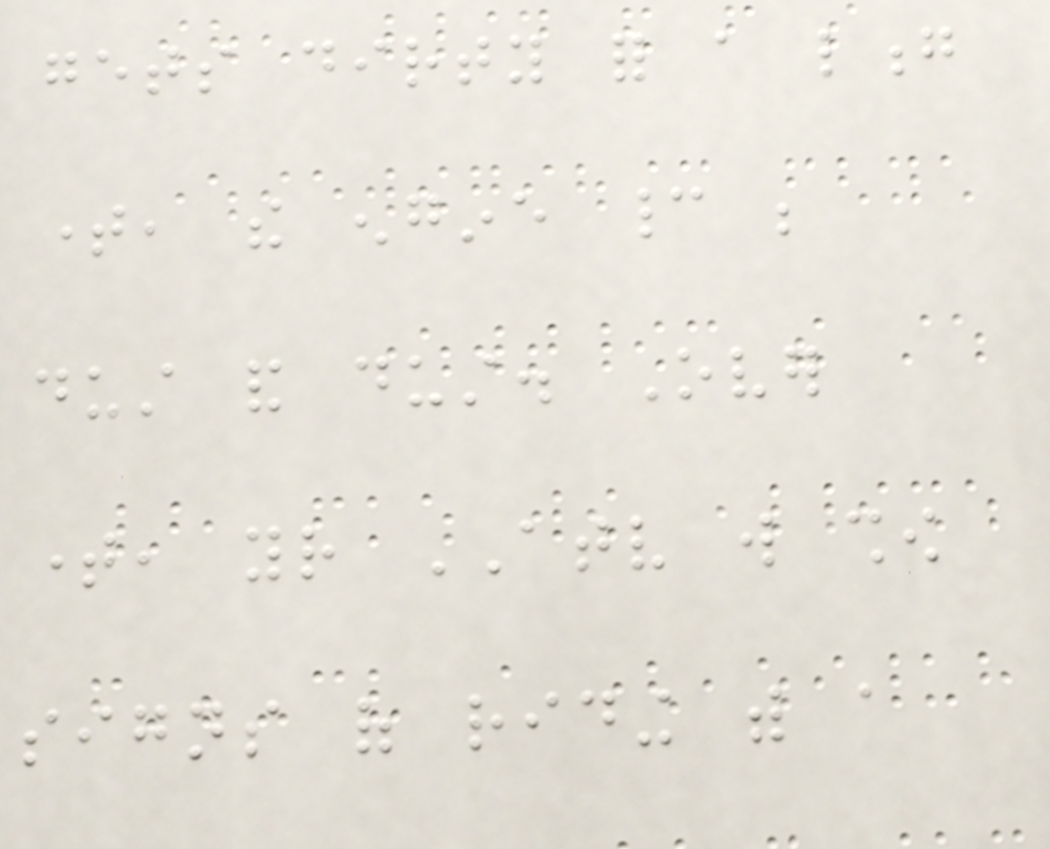gets dirty for a long
time, the engine cannot be
dust and dust. Over
time, your ATV will show
signs of riding with a
